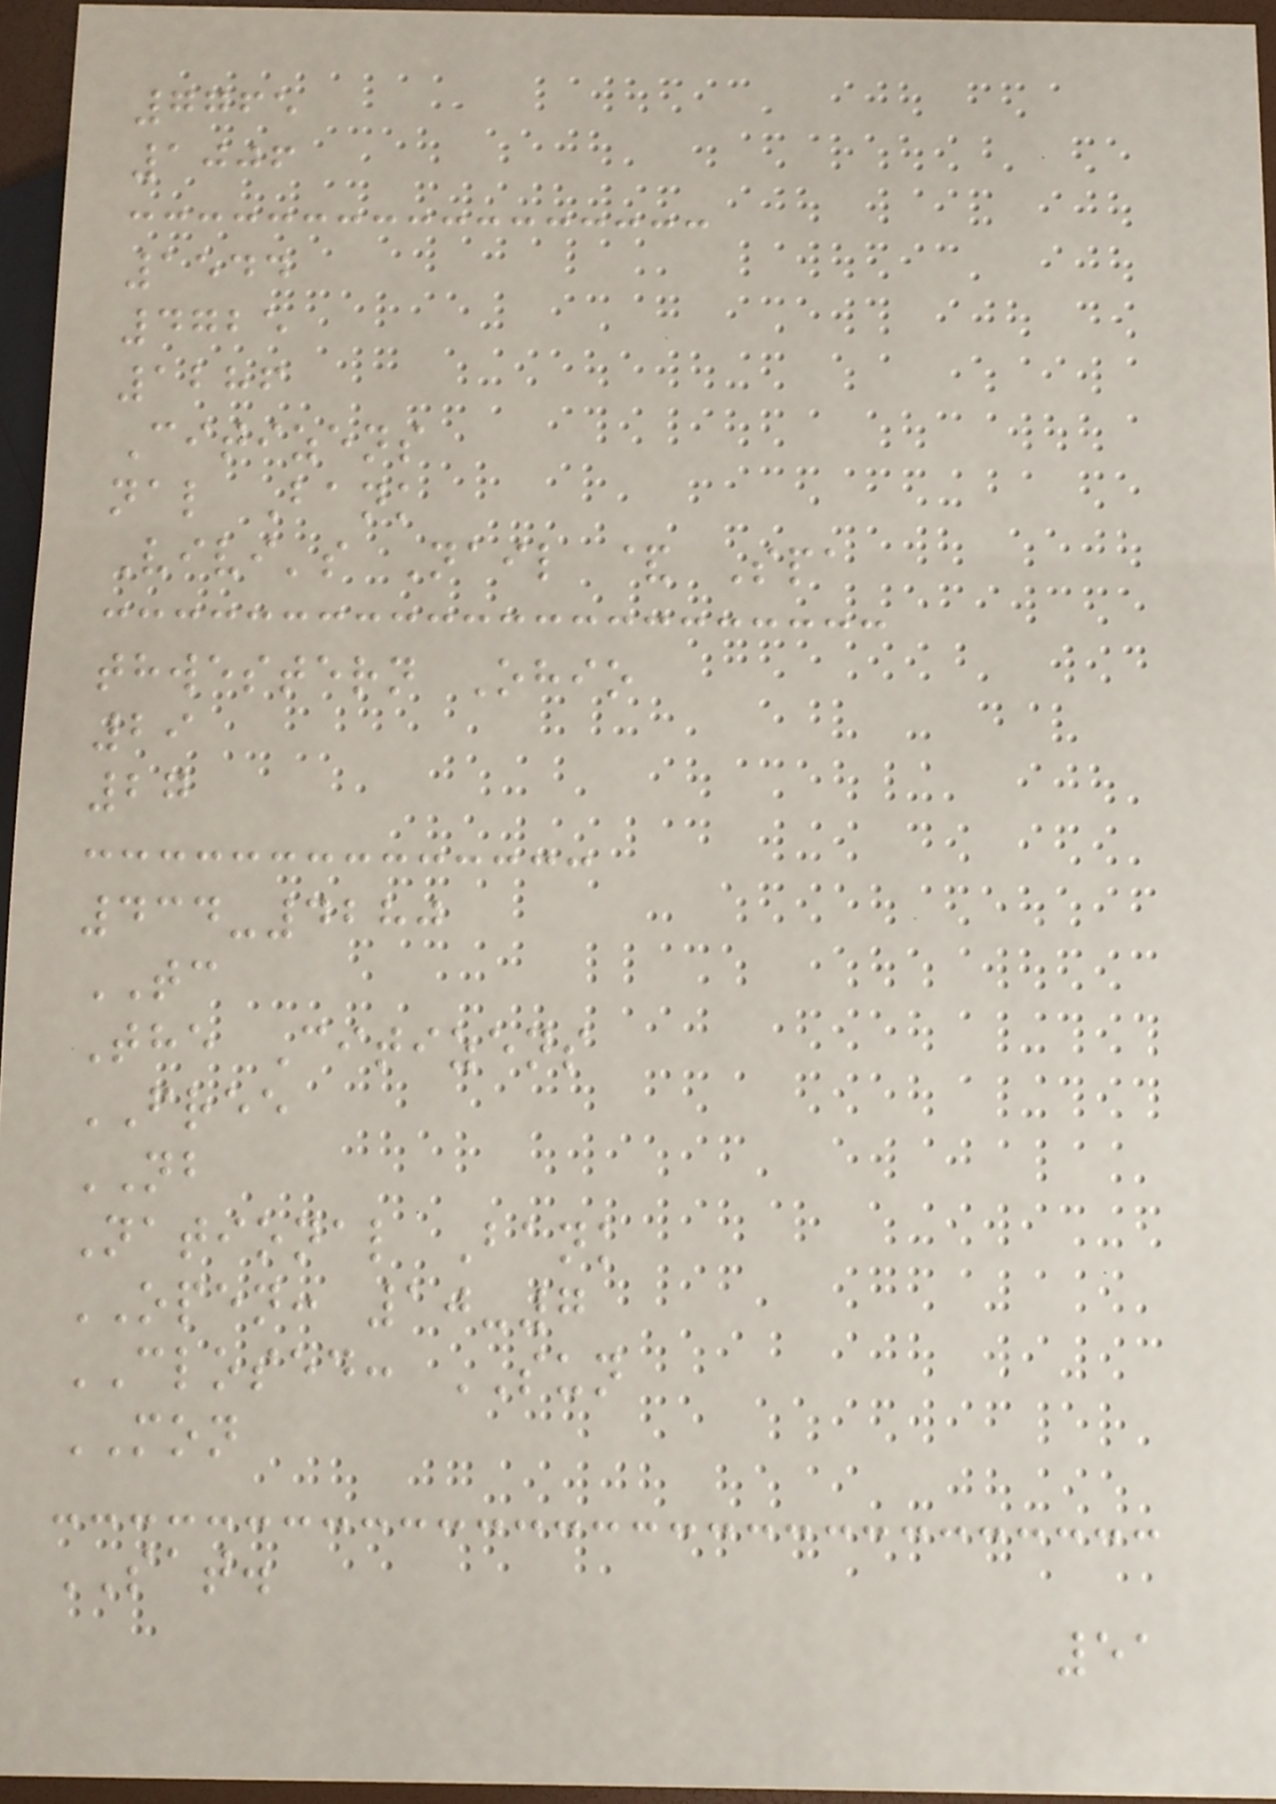7765
1006
1544
4725
1286
Citizens
nal Bank
Vivi's Nail & Spa
thwestern Ohio
29
27
434-4280
TC
The Citizens
FREE
NB
National Bank
OPEN: 10-7
CLOSED: SUN
MON
SAT.
51
